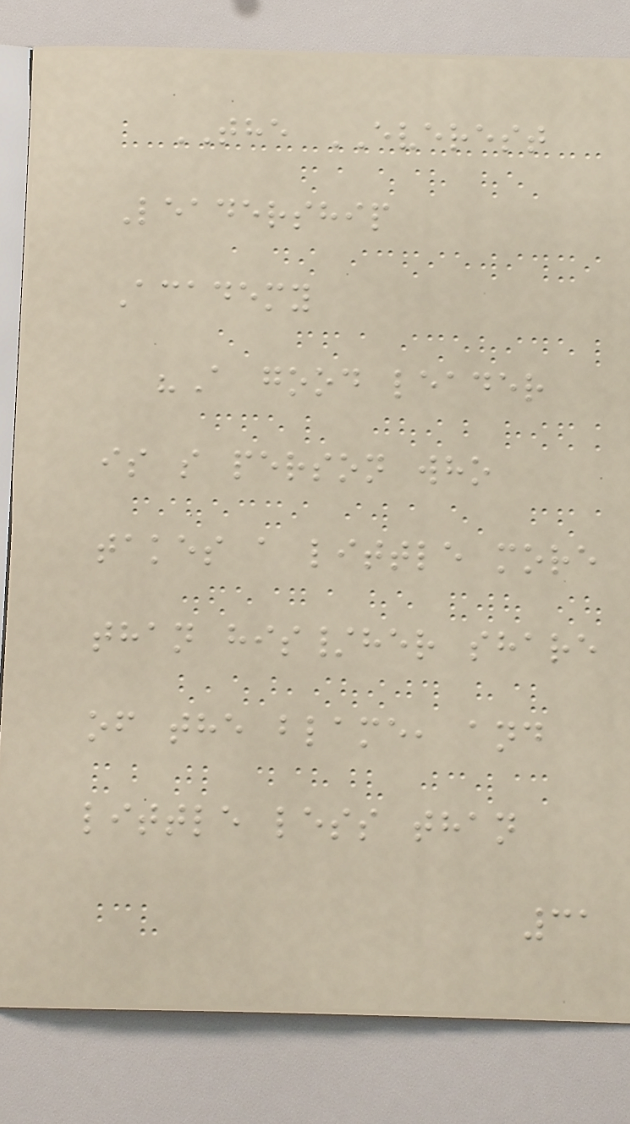THE EVEREST
Leadership
Academy
"A good leader
is s person who
takes a little more
than his/her share
of the blame, and
little less than
31
